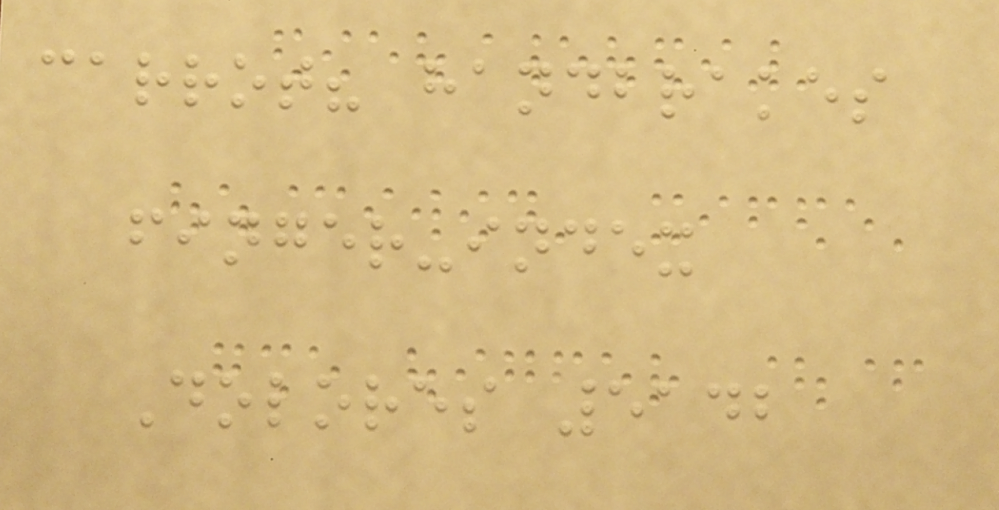carrot? handbrakes
finger-index
Dolores 5142
